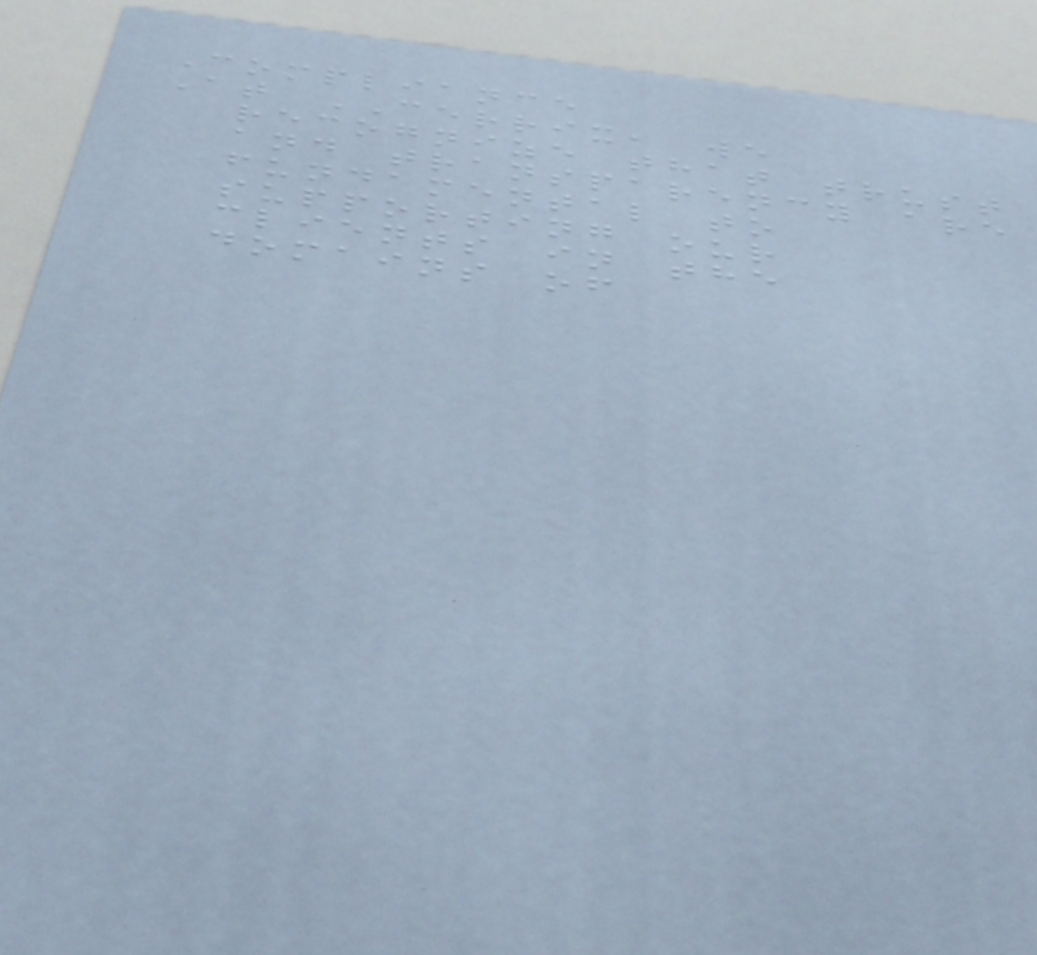Compliance
At CERRIX, we
recognize that trust
and transparency are
fundamental to
supporting our
clients in the
domains of
